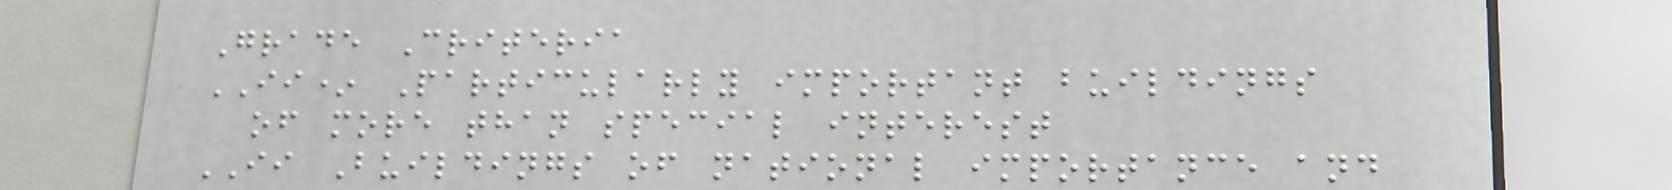Grade Criteria
II* Particularly important buildings
of more than special interest
II Buildings of national importance and
